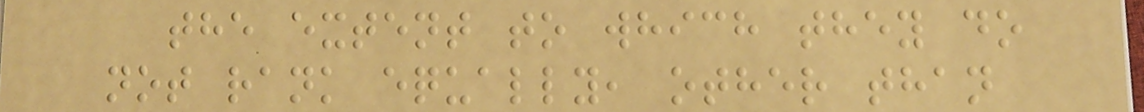the extent to which they do
not rank equally, other than
